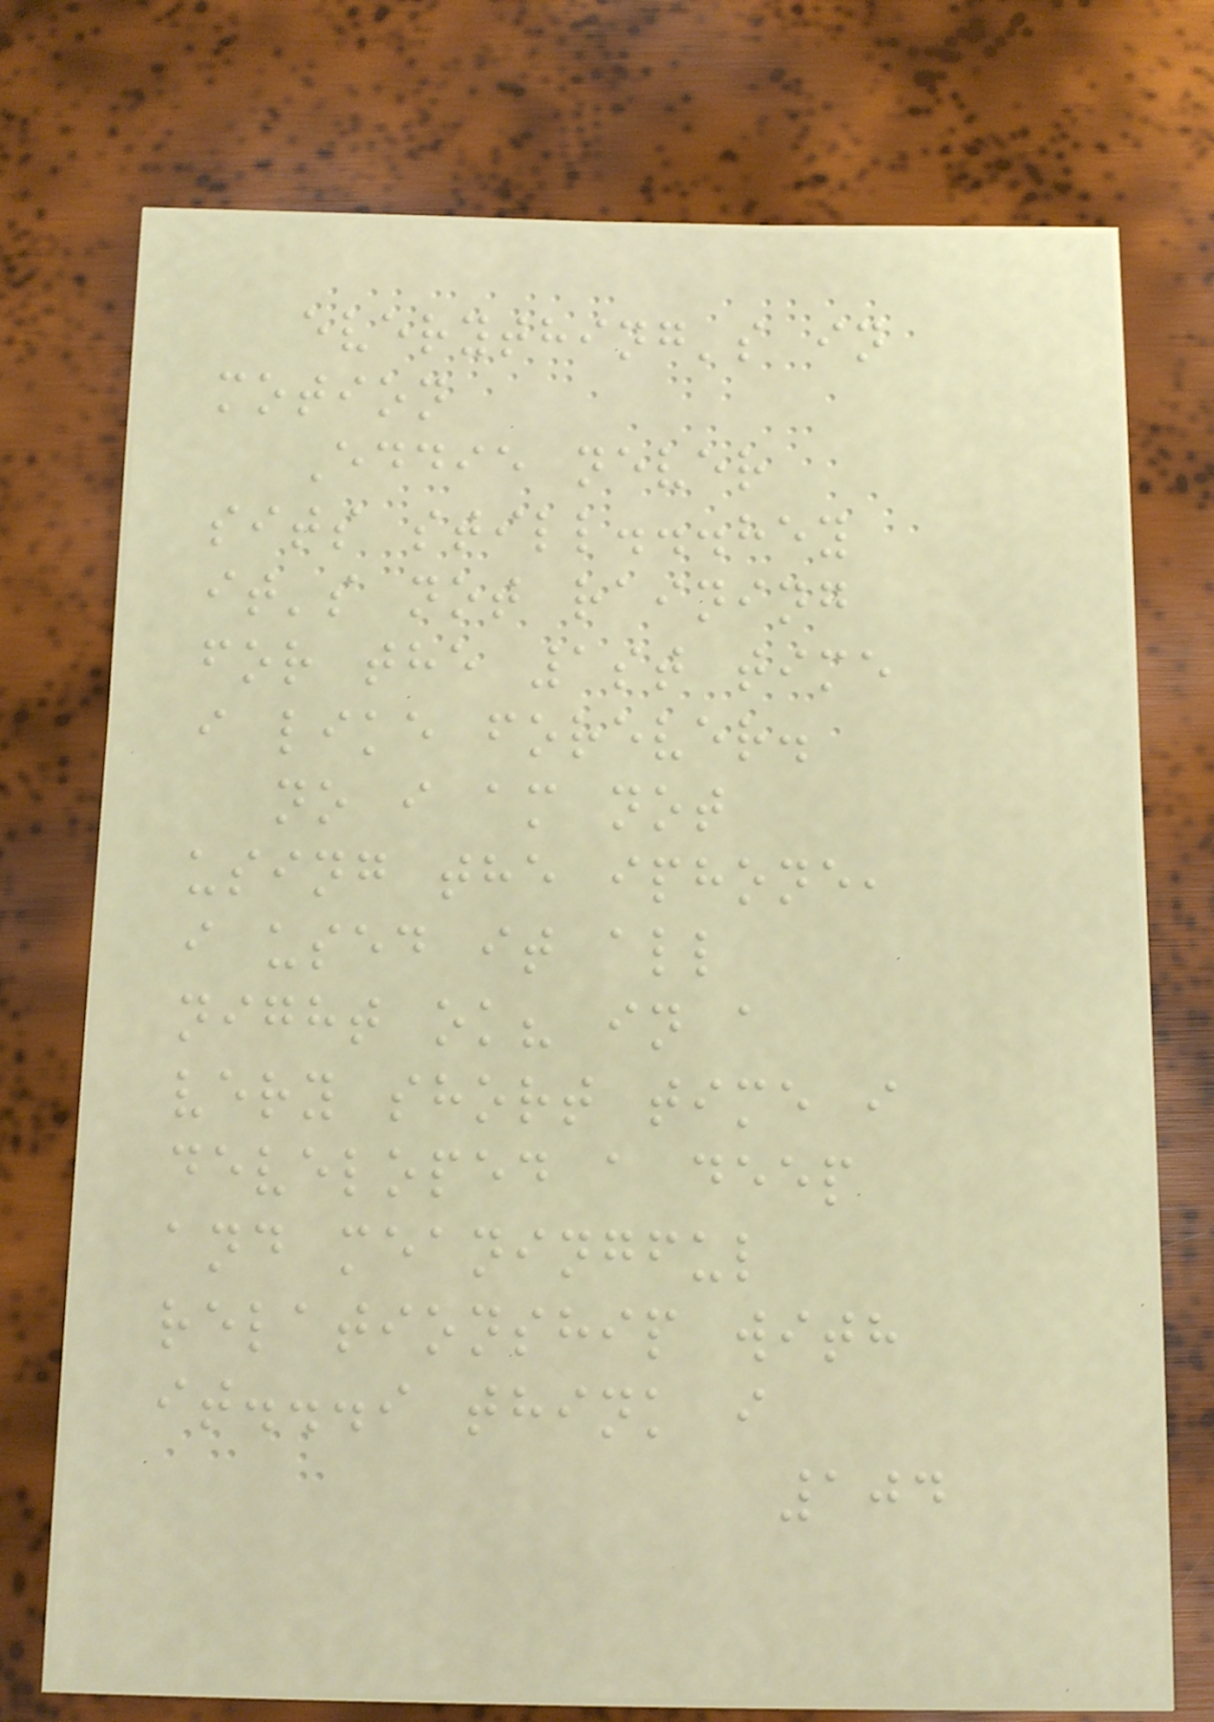everything's in
motion
Eddie never
sits still...hey
it's not raining
for the 1st time
i like forever.
no i am not
using the iphone,
i used it all
night ok? in a
very short time i
developed a deep
and meaningful
relationship with
it...i think i
104
